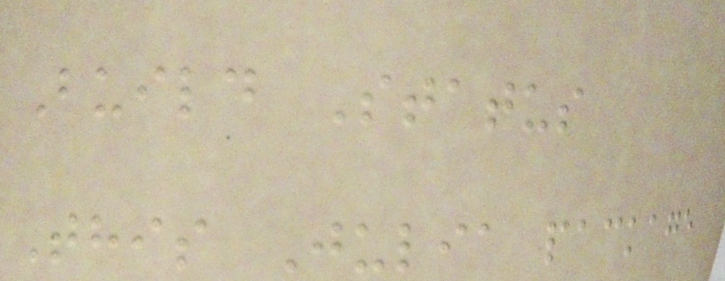Build Status
This Julia package
